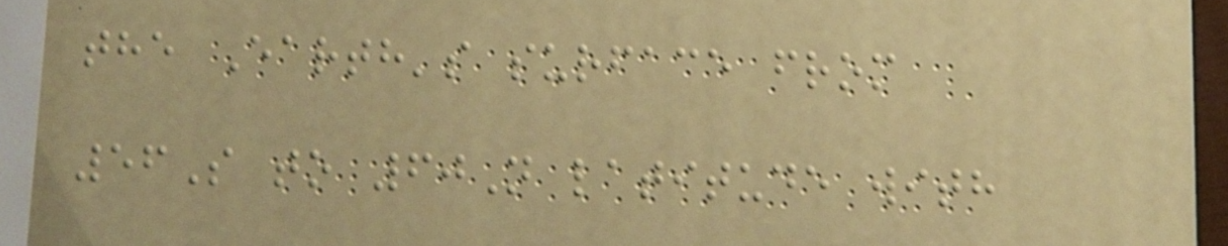the Earth's surface from
56S to 60N latitude with
